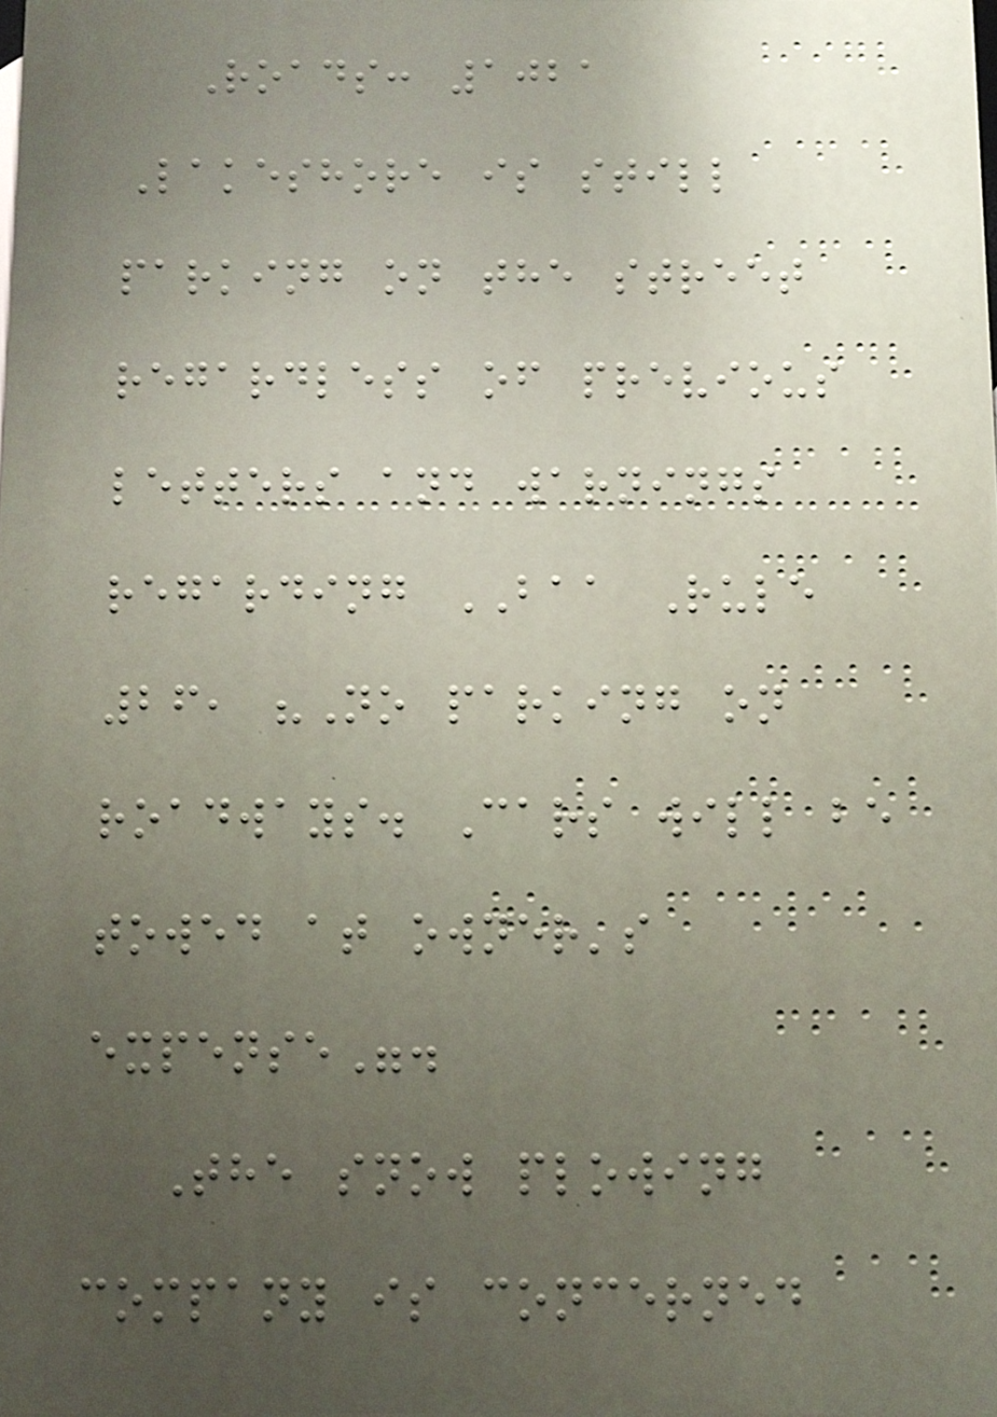Roads: 1021
Lakeshore is still
parking on the street
regardless of previous
letters and warnings
regarding BAA Rule
26, "No parking on
roadways. Cars will be
towed at owner's
expense".
The snow plowing
company is concerned
